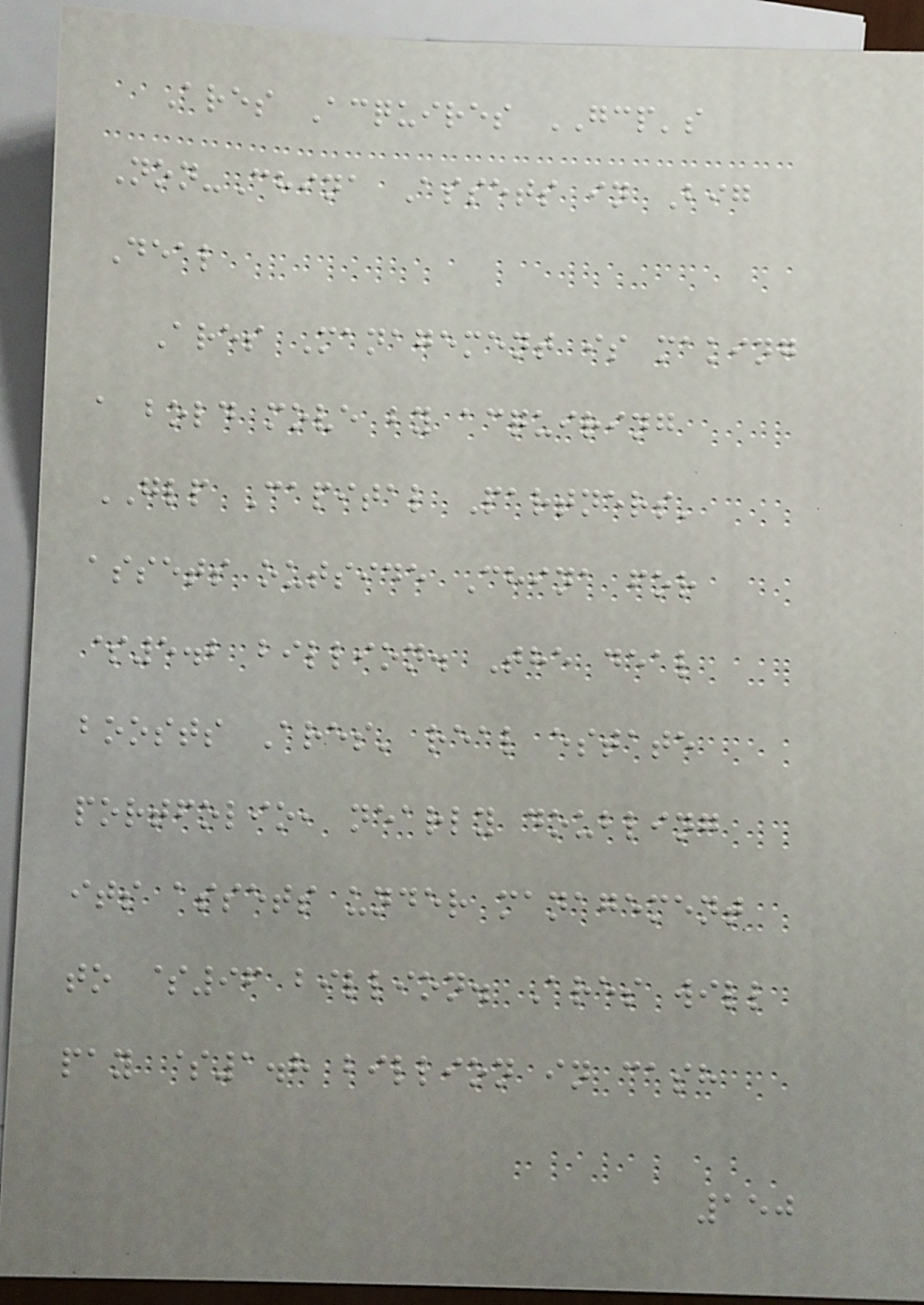Ares Acquires GCP's
Non-China Assets in Big
Deal
Ares Management is making
a bold move by acquiring
GLP Capital Partners'
assets outside China for
$5.2 billion. The deal
boosts Ares' real estate
portfolio, nearly doubling
its assets under management
to $96 billion. Ares will
pay $1.8 billion in cash
150
